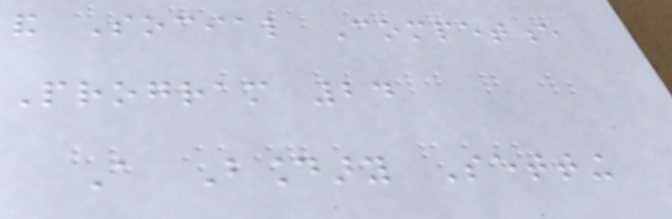and Social Competence
Program 24
A Boundary Setting
